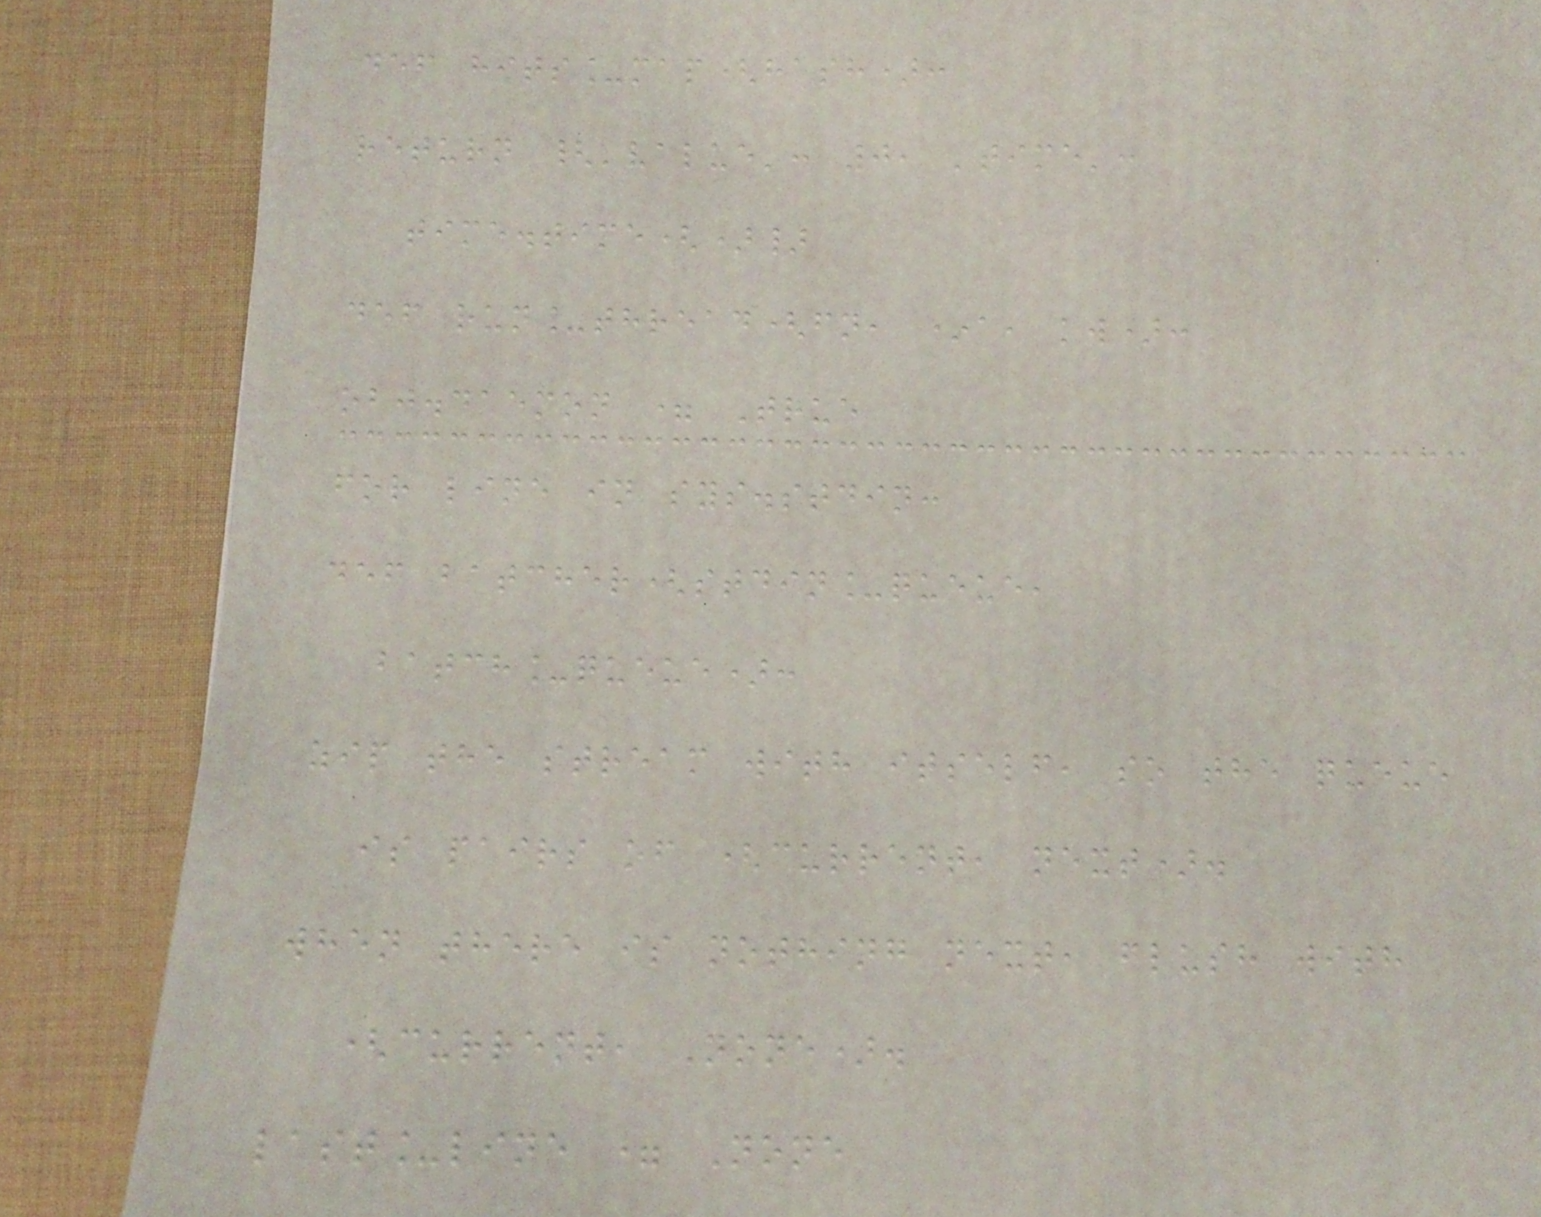def hits_map(hash):
return {'value': 0, 'time':
time.time()}
def run_thread(fn, *a, kw):
obj.daemon = True
for line in sys.stdin:
def batcher(stdin_queue,
batch_queue):
zip the stream with itself, so the queue
is pairs of (current, next).
when there is nothing next, flush with
(current, None).
last_line = None
